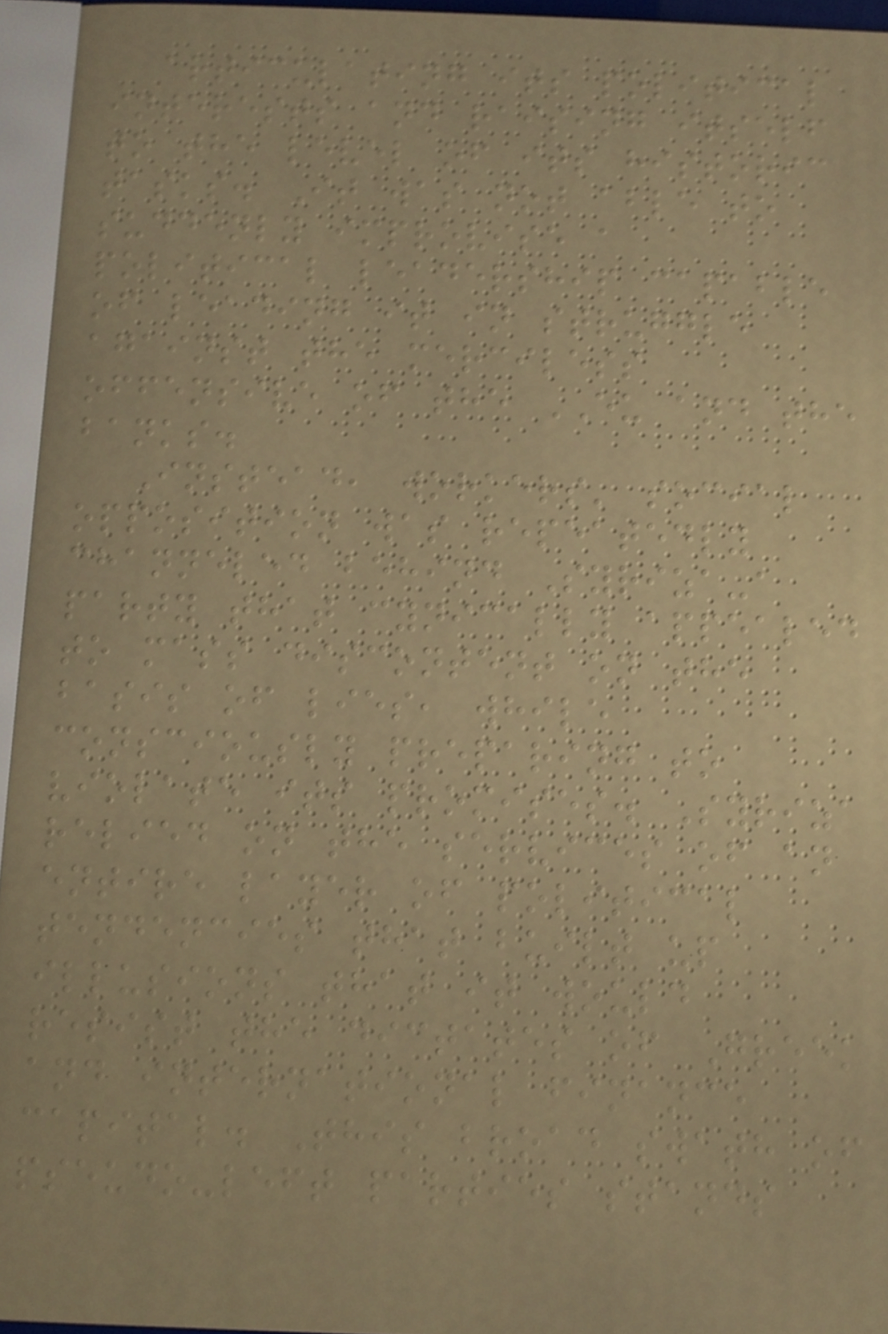articulating its political
interests and raising itself
to the level of its historic
tasks. It was not able to
suddenly improvise a
political leadership capable
of leading it in struggle
against the merciless
offensive of the EU and the
banks.
Instead, workers' social
opposition was repeatedly
channeled behind Syriza-a
party that cynically appealed
to mass discontent on the
basis of lies, while
consciously preparing to
violate its promises. Syriza
relied on the services of an
entire layer of political
tendencies that built up
illusions that it would
resist the dictates of Greek
and international finance
capital. This broad swath of
pseudo-left parties stands
